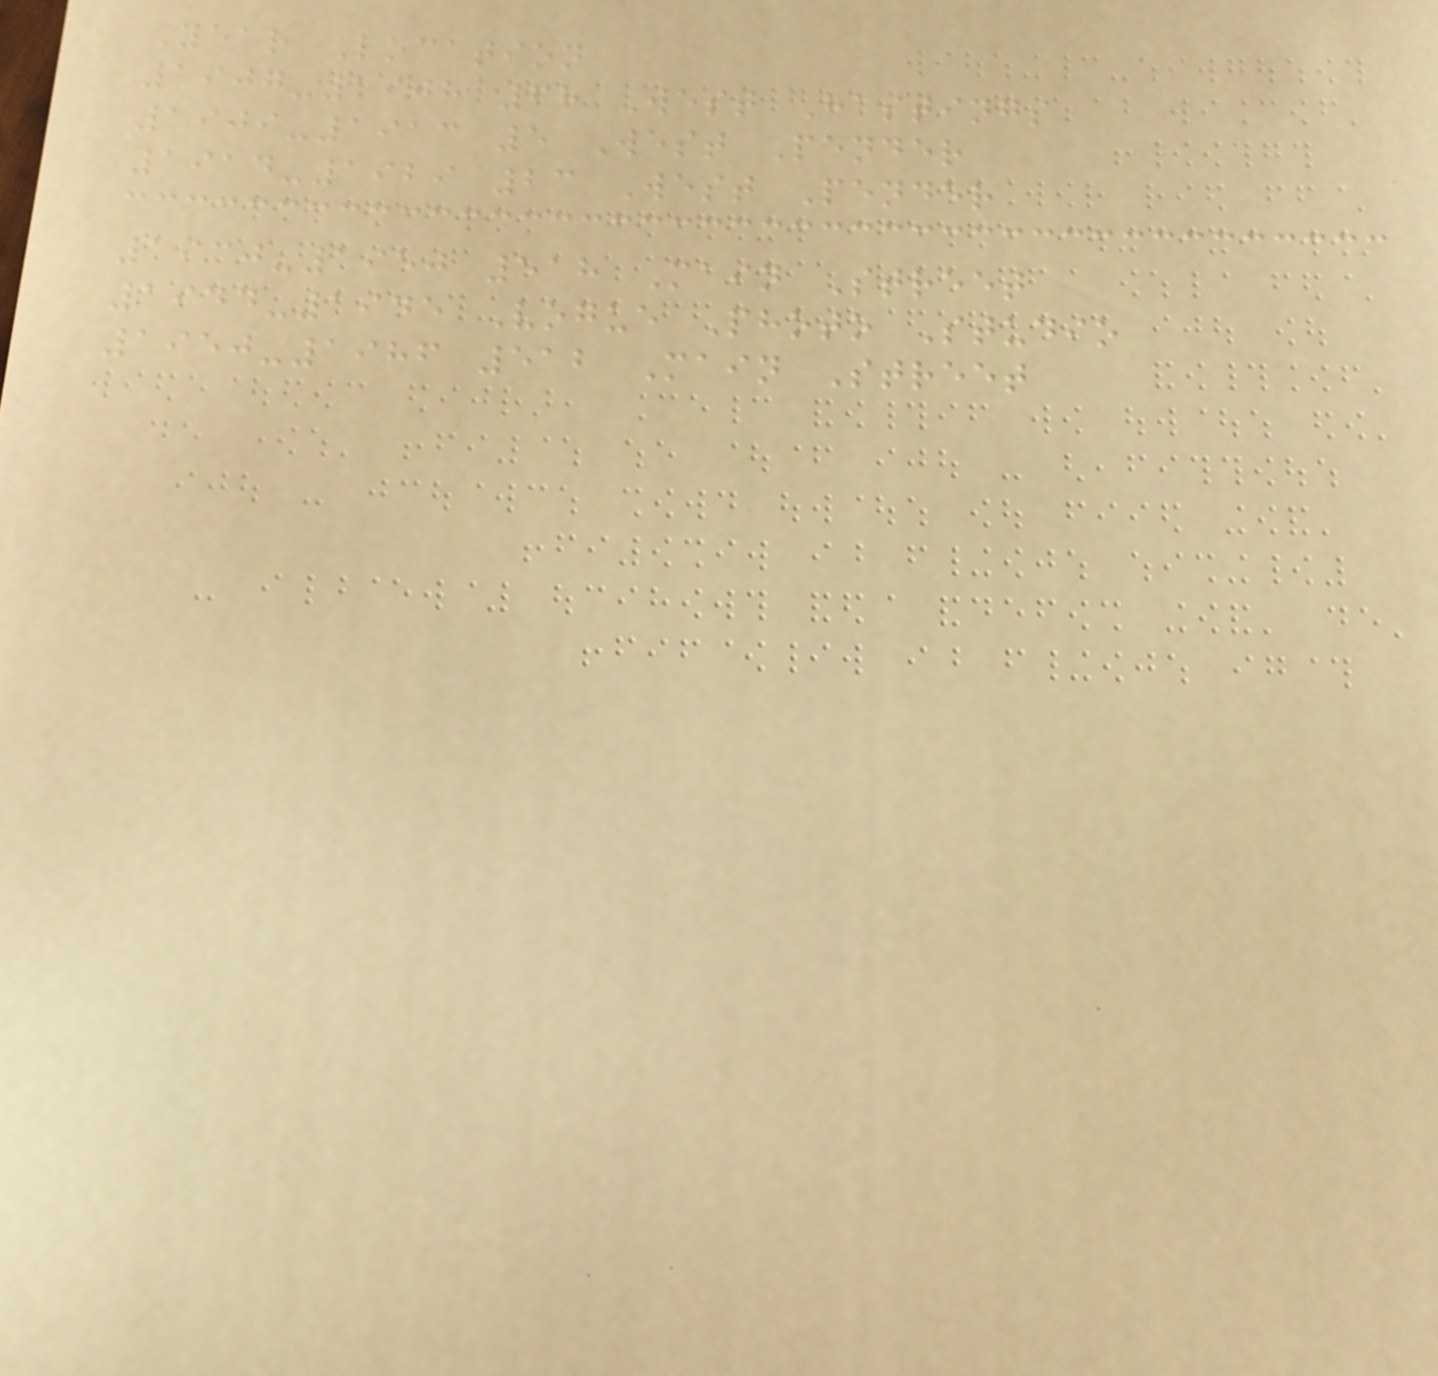Year Location
1907-1908 68 West Hastings
1909-1913 5 West Pender
1914-1929 23 West Pender
1930-1950 518 Main Street
1944-1945 Vogue Photo Studio
1950-1986 512 Main Street
